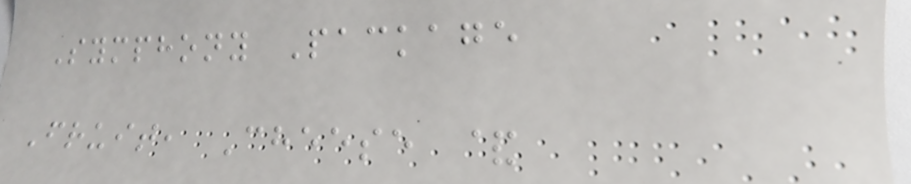Symphony Package
Fruit, Cheese &
